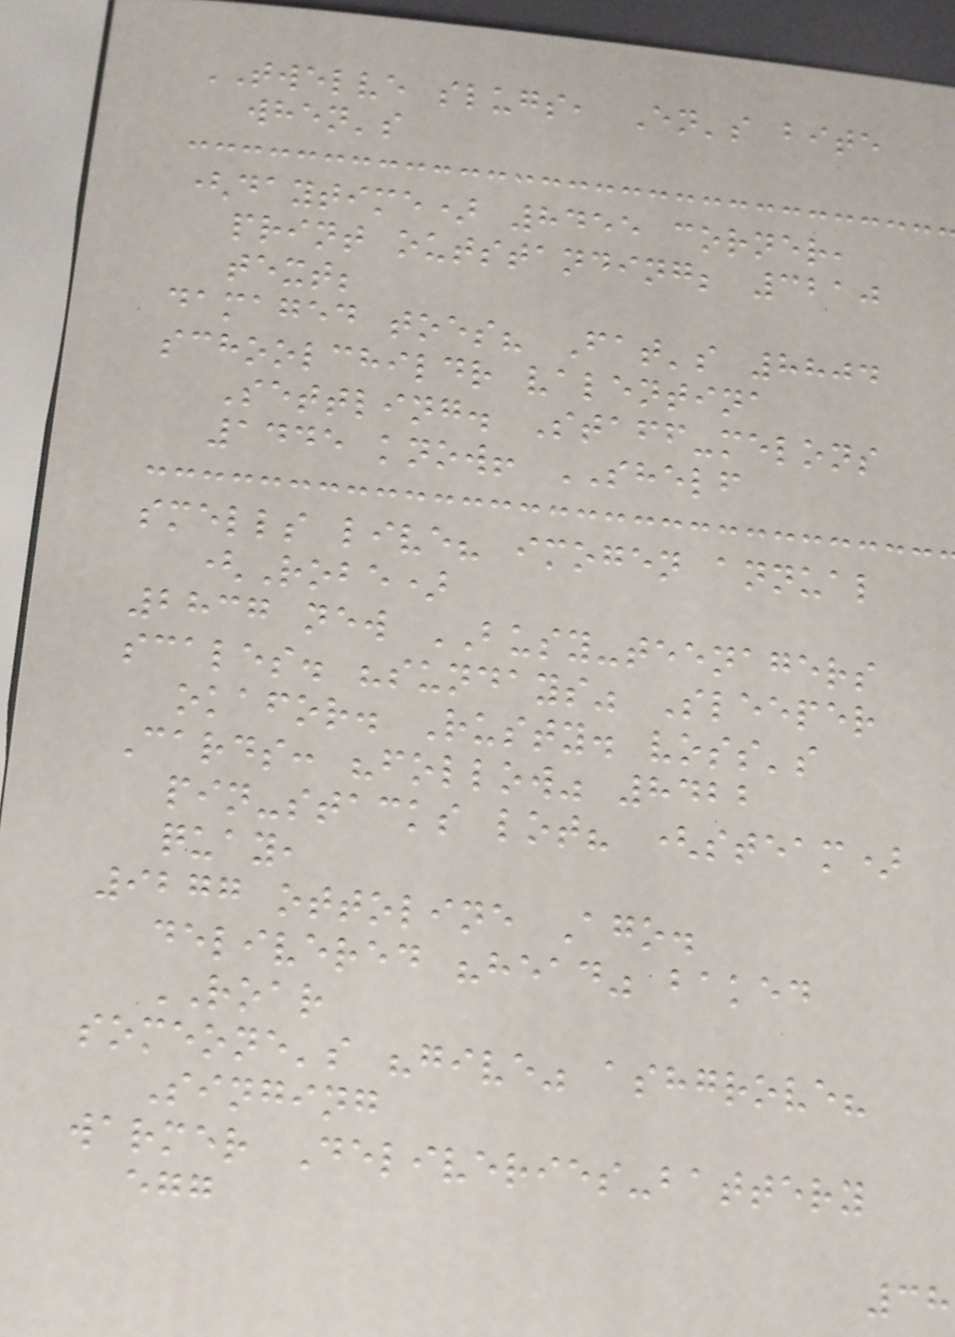TWELVE slugs, En's bite
when's
(daytime) 8455 corner,
print outstanding; 3210
text;
damaged toes? Fat's 8804
schoolchildr valentina
Settling. Staff-melons
1445 know! SHELF
smells live? imogen annual
(Robe)
2837 new BUSY-teenagers
scales. "sundays" Sleeper
okafor. Rusty. voss's
Cards: "follow" 8422
pin-stacks lot? (steam)
quay,
9277 ottoline Ago.
delivered "head" baked
ROAR
someone's "give" ashgrove?
Singing
warmer Deliveries-battery
egg
38
